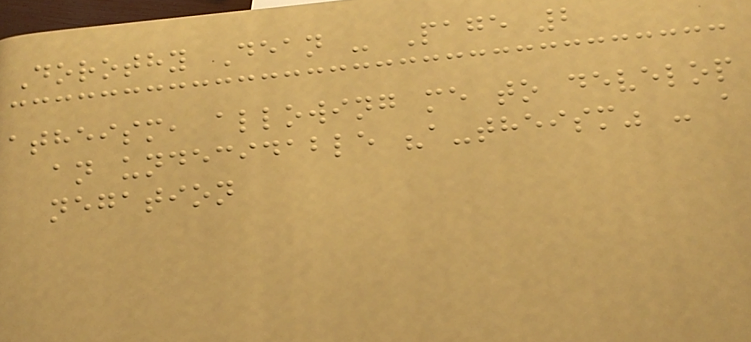Dorothy Dean - Page 2
atheism, allowing me to develop
an undecidable "a-theism" - a
negation
